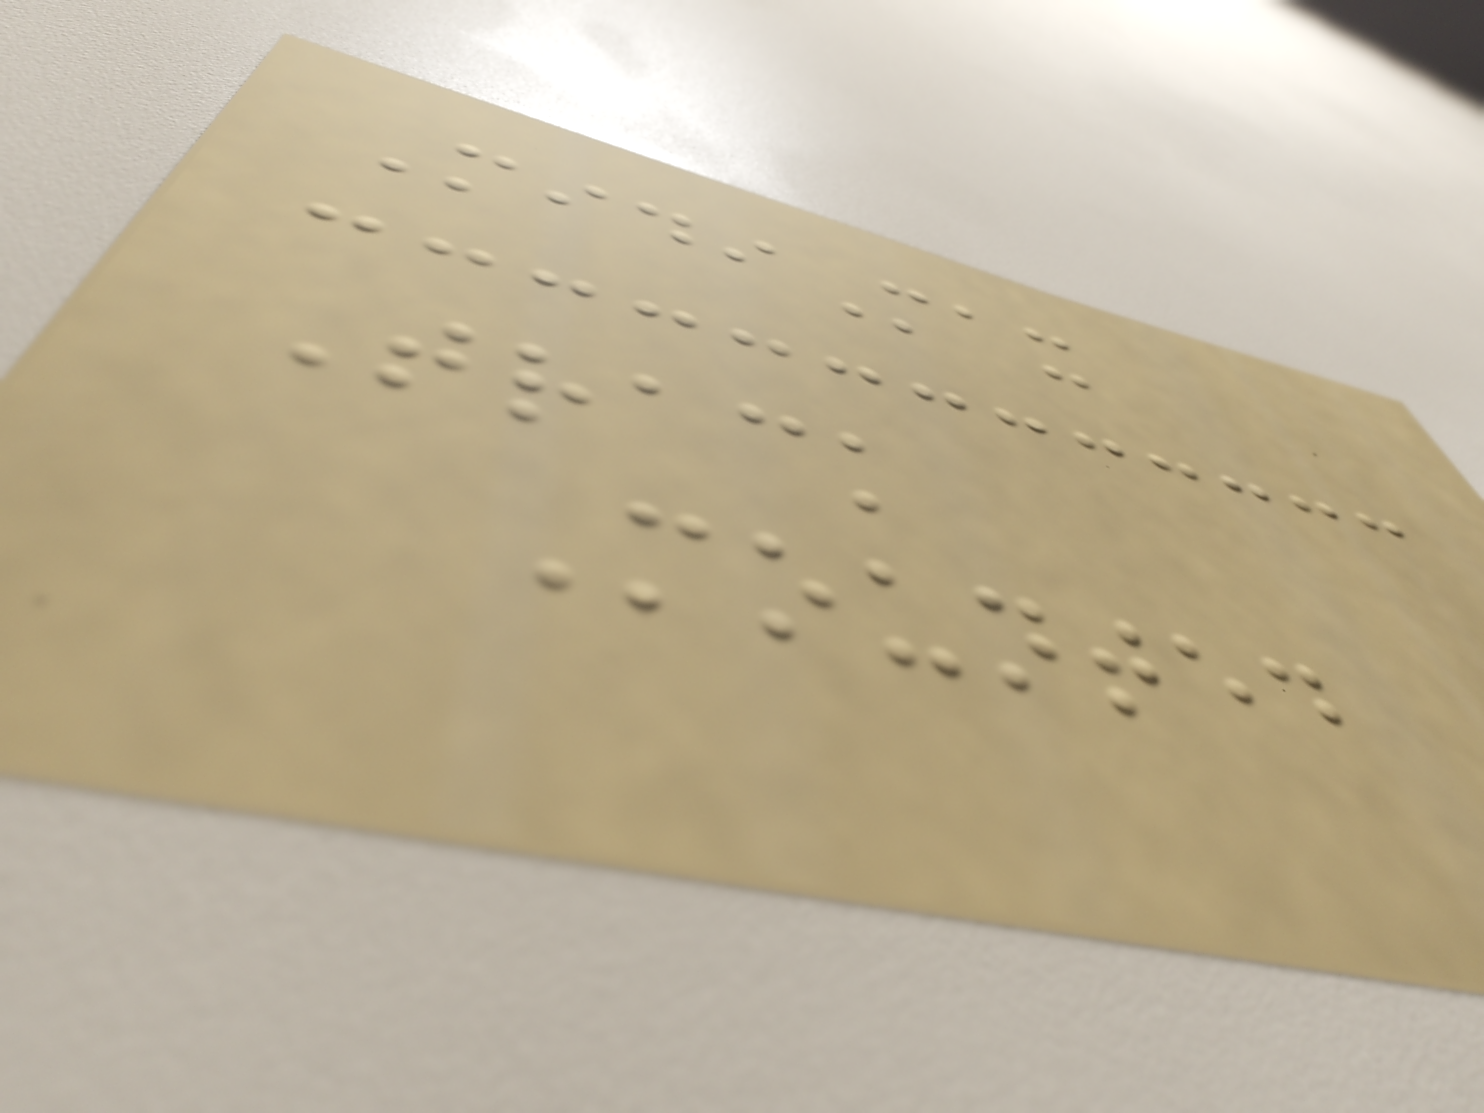MidiMax
Track
Mounted
